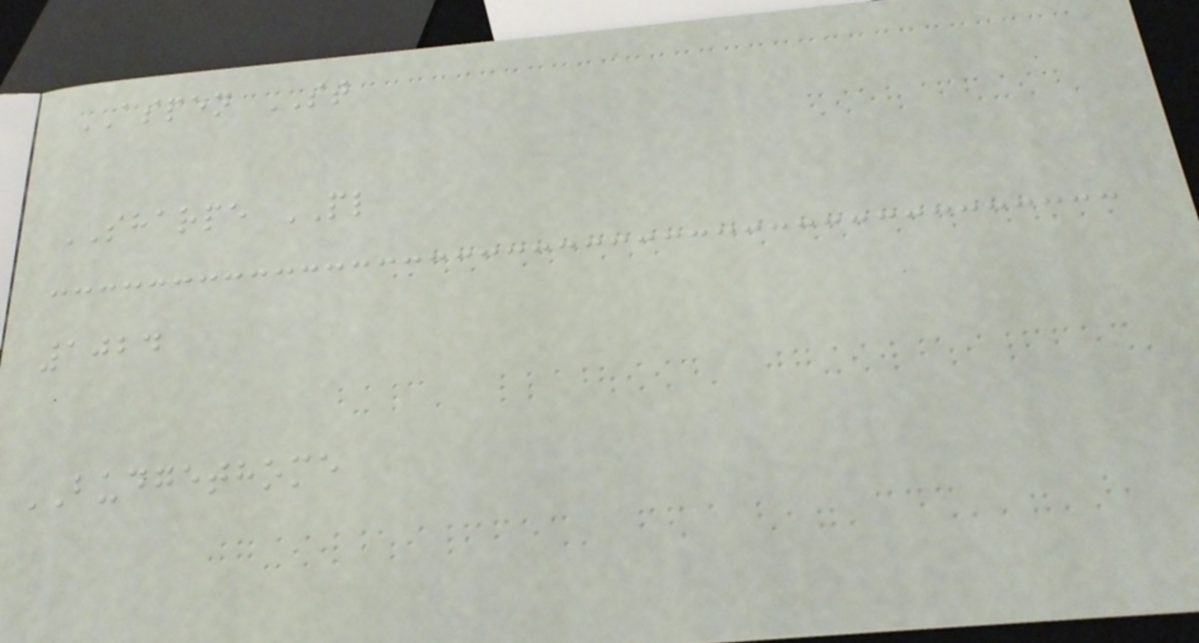ASPEN ST
SHARPE PL
1024
BUDGETHOME
